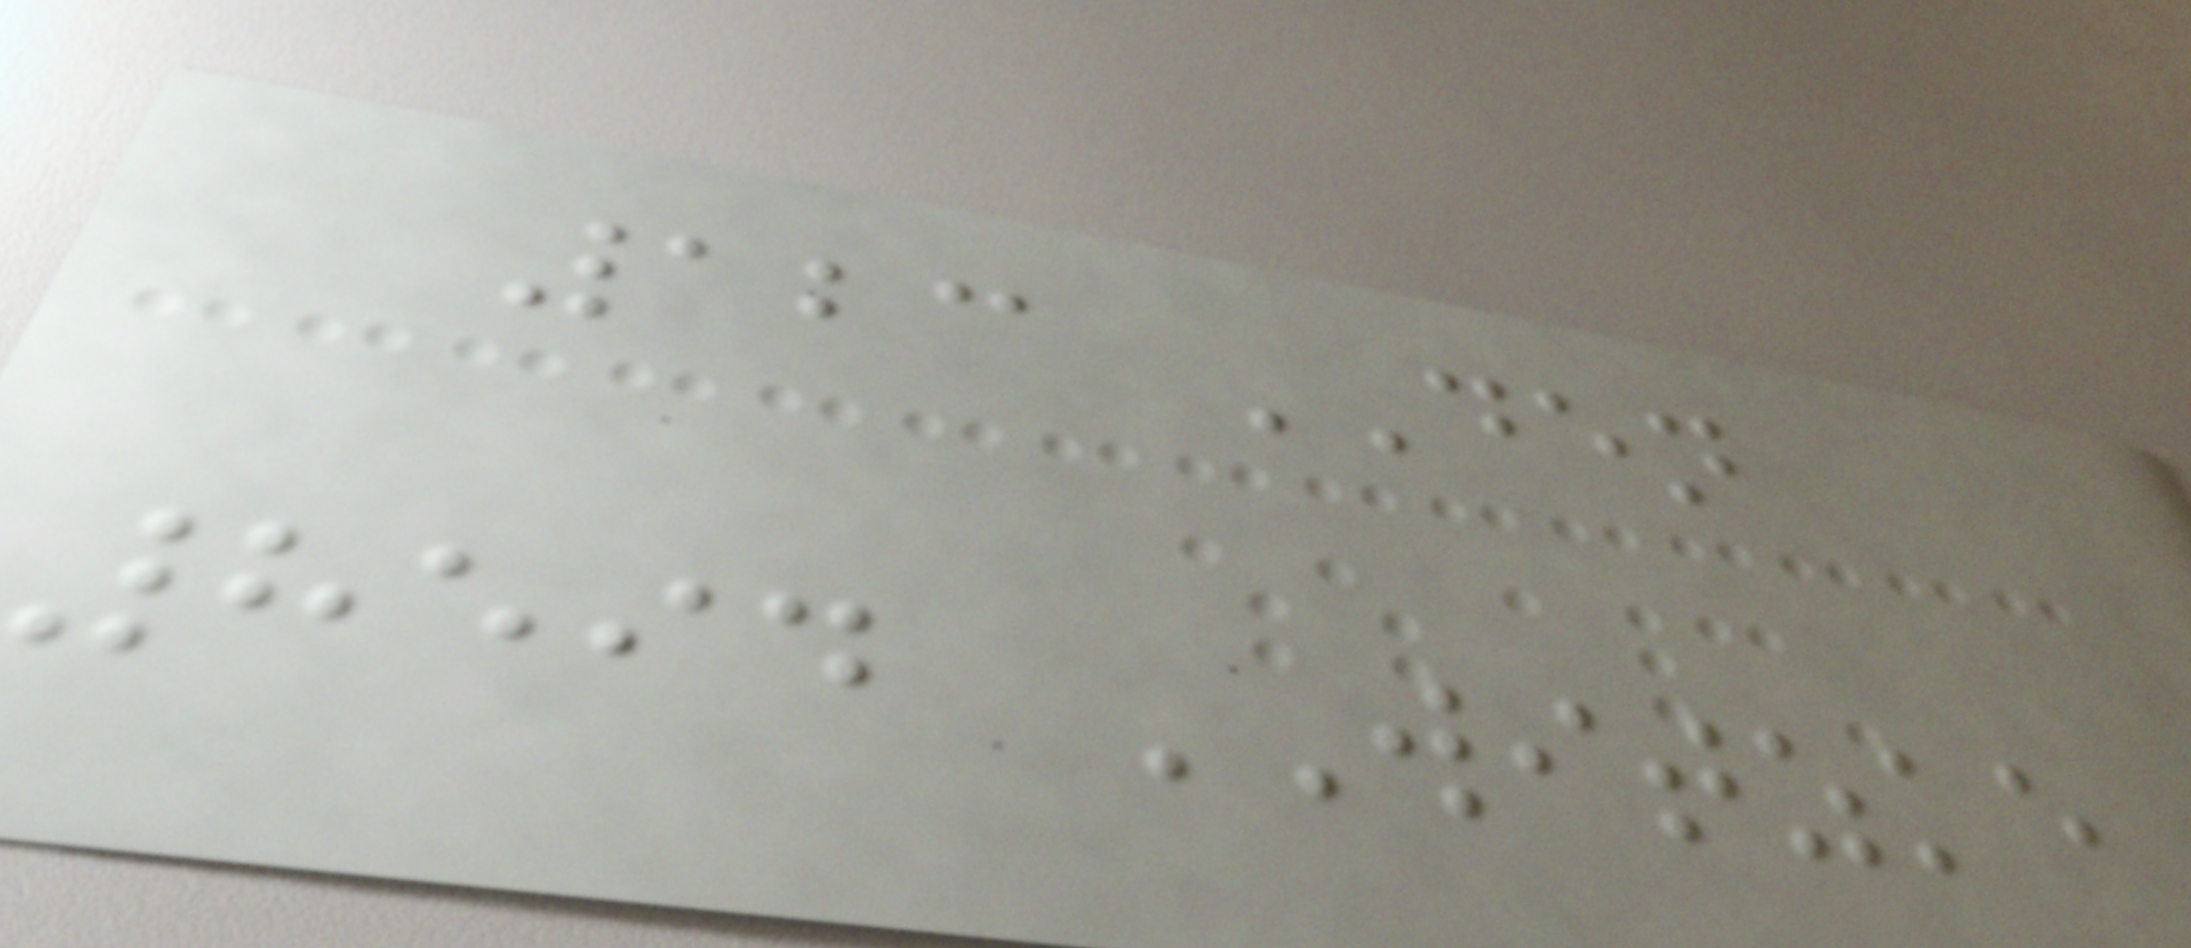123 DEN
8594 WITZKE
